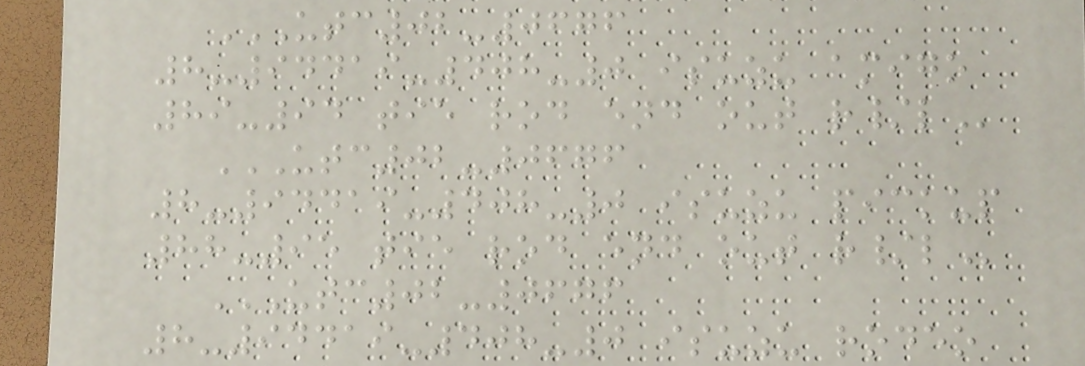UTC02-0676
8-94419-408-0 ISUZU AMIGO
89-94 TIE ROD END OUT R/L
UTC02-0676
8-94419-408-0 ISUZU PICKUP
88-95 TIE ROD END OUT R/L
UTC02-0676
8-94419-408-0 ISUZU RODEO
